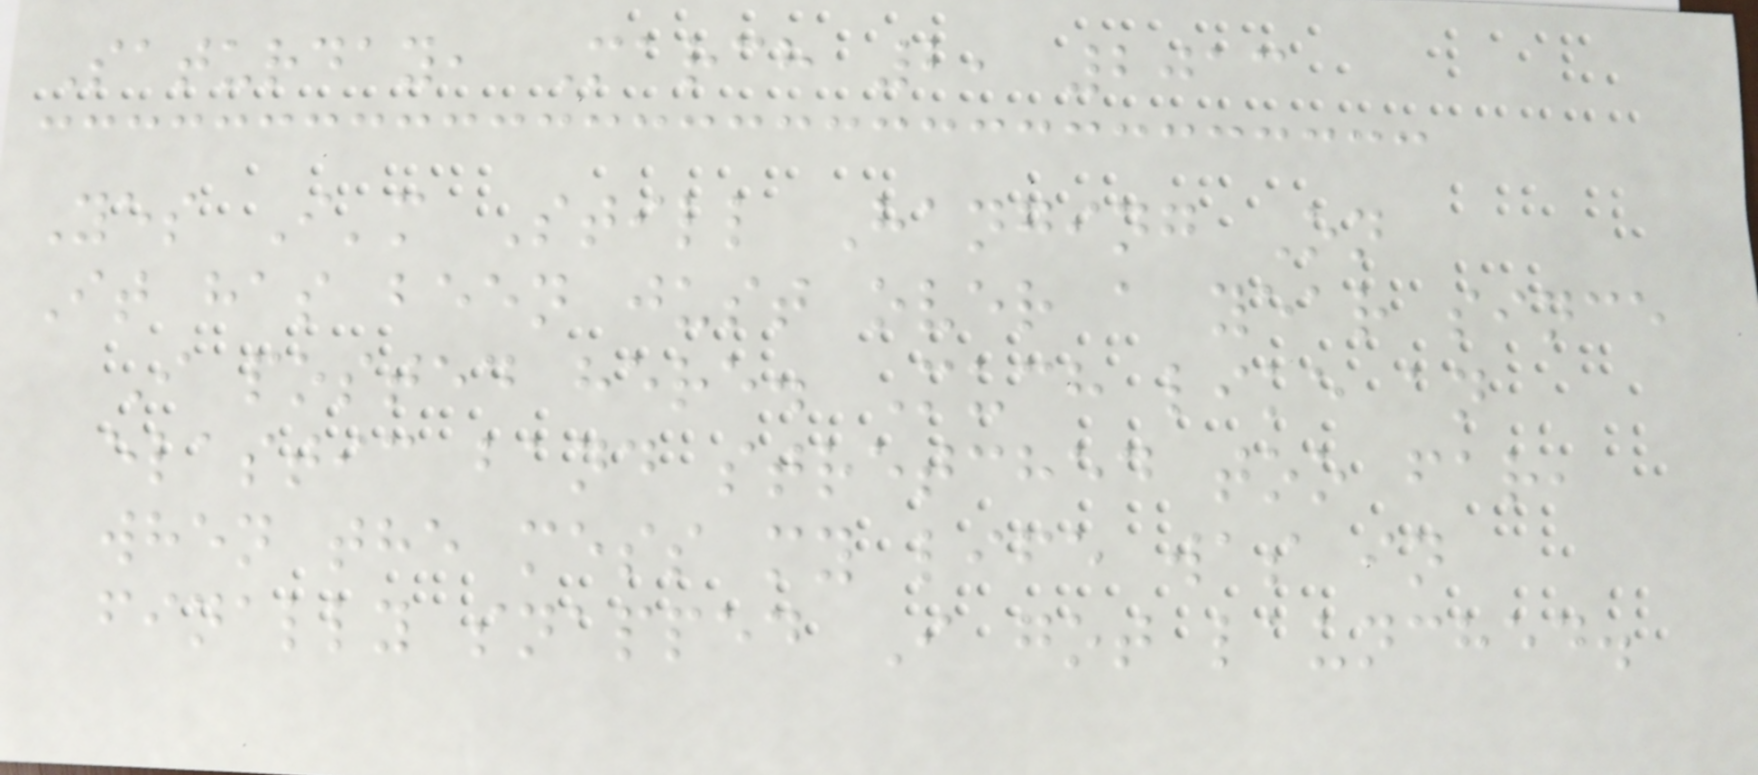Saturday, March 2, 2013
Yes I'm Still Hanging On
It has been just over a year since
I posted here. Much like an
elastic band stretched too far,
when the mess my life was in
finally snapped I got launched.
